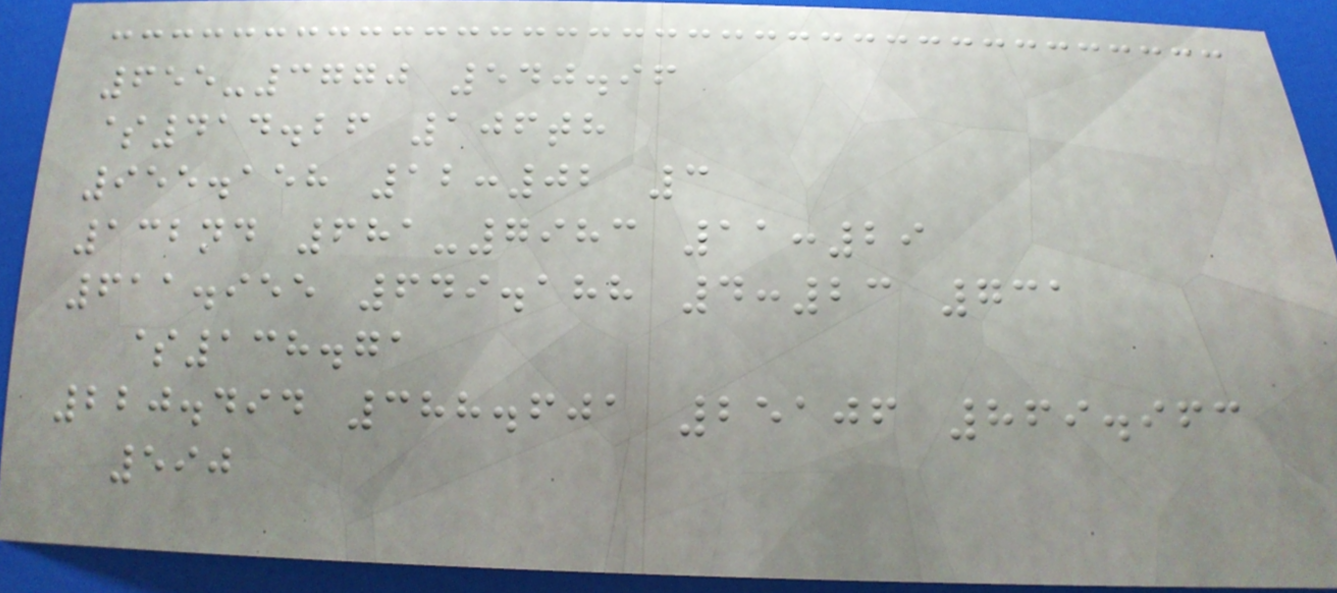655-3770 540.96
$414.26 106th
955.158 12:02 3
132nd 681-7983 11:29
611.955 649.188 4:23 731
$138.71
220.494 388.601 25106 869.963
590
